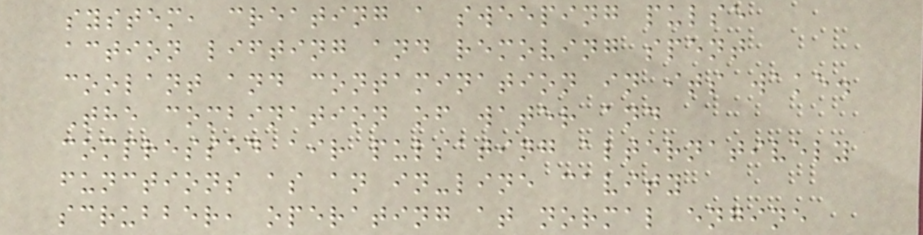system, creating a sweeping pulse
action lifting and removing spent
coolant and contamination in its wake.
The combination of water and
compressed air pulsating alternatively
functions as an in-line cavity
scrubber, operating at normal engine
